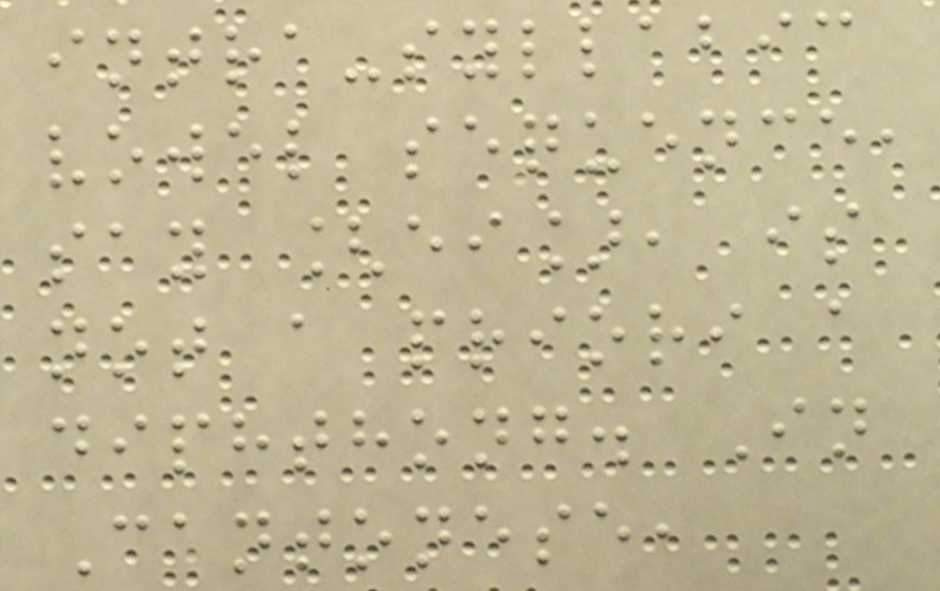intra-syllabic
vowel sequence,
say [ei], is
not a priori a
diphthong. In
Cantonese,
